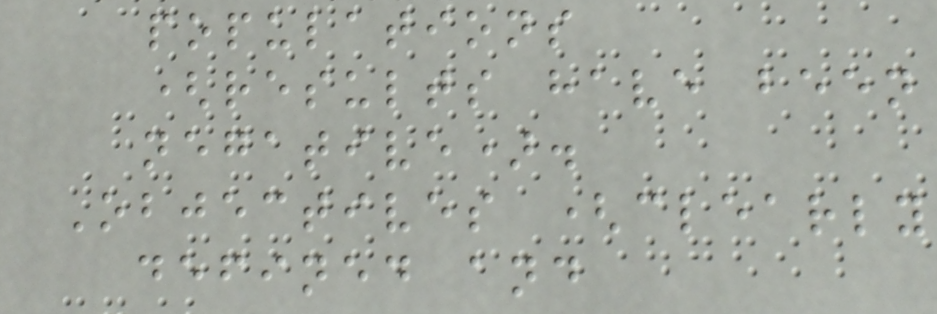populations
(results have been
negative).
Objectives (clearly
defined and
